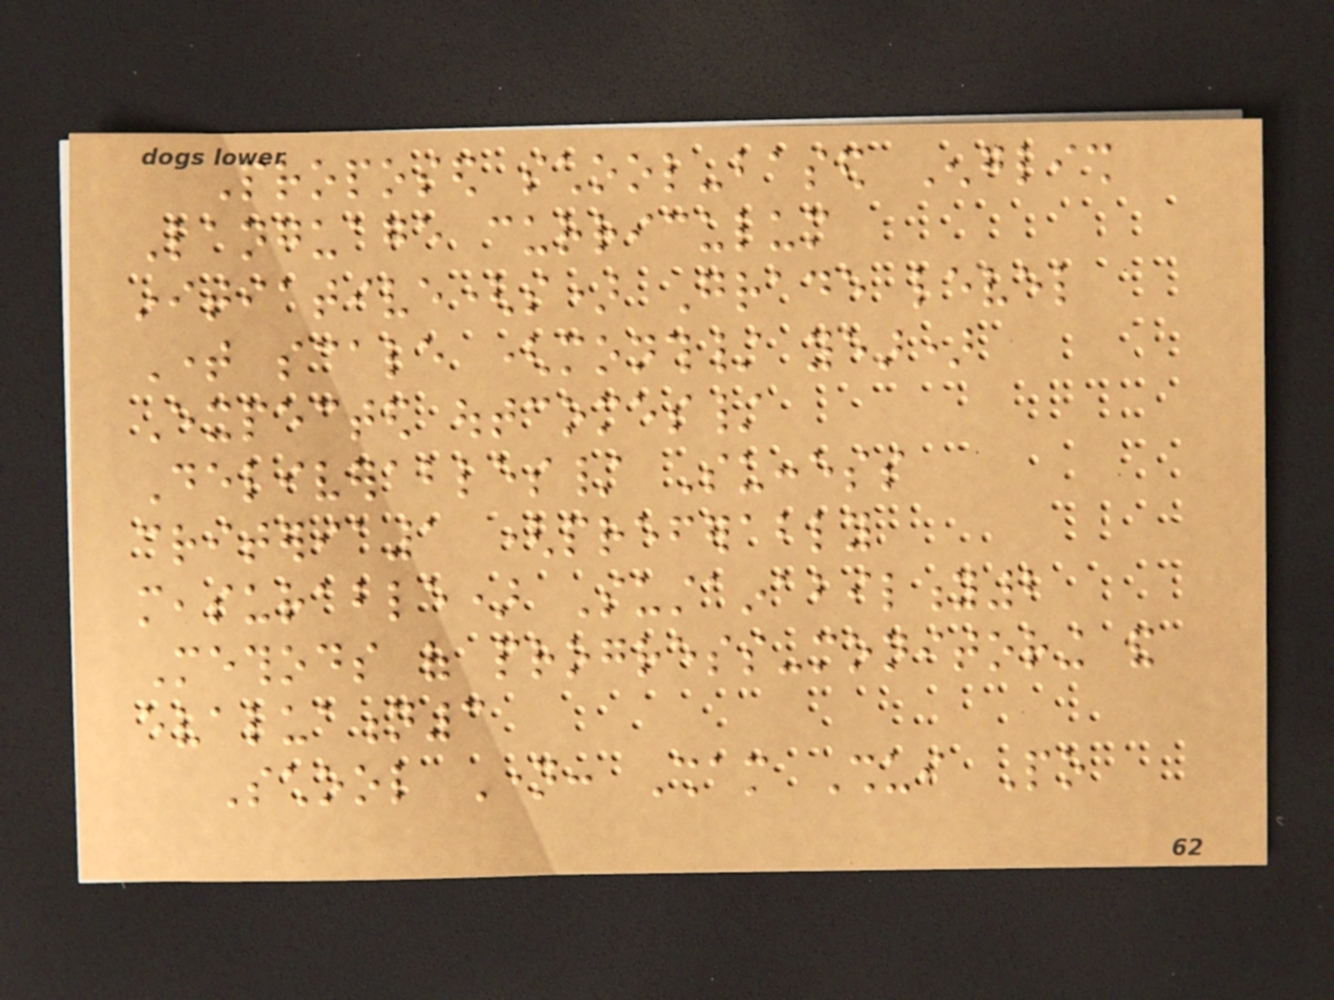Proposed school-based English
Language curriculum
initiative(s) Grade level
Time scale (month/ year)
Expected outcomes/
Deliverables/ Success
criteria1 (preferably
measurable) Sustainability2
Methods of progress-monitoring and
evaluation3
School Name: Sham Shui Po
